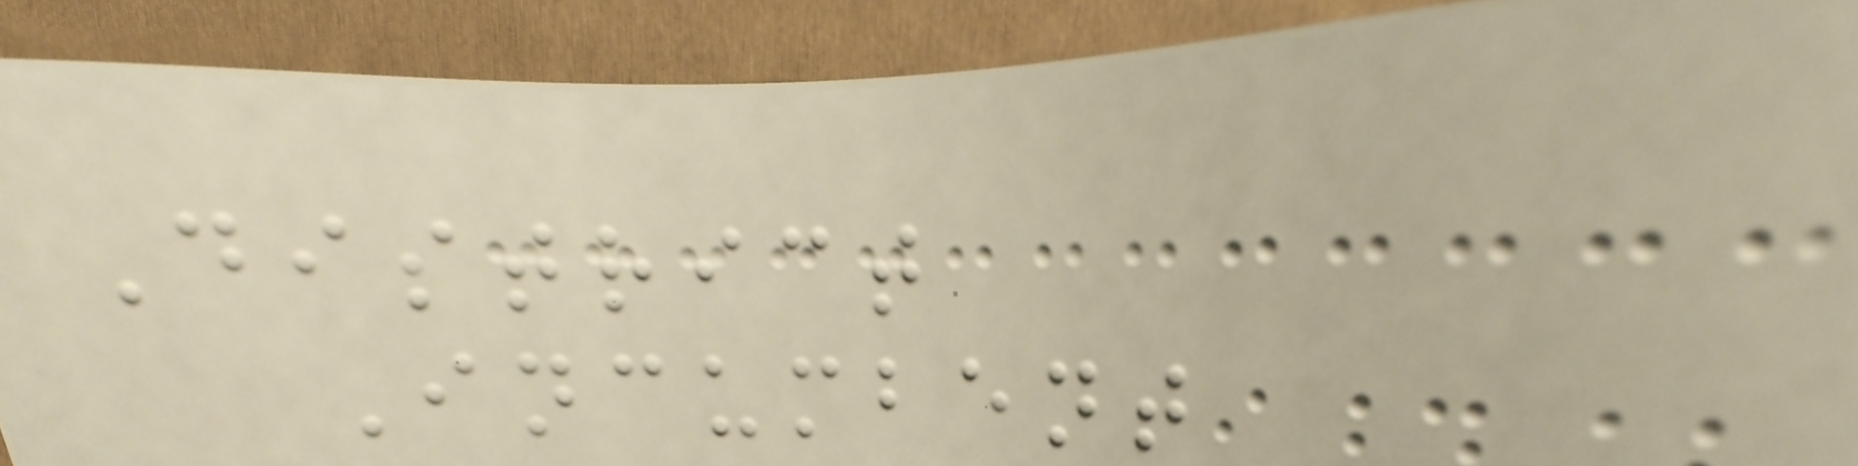District
Incumbent
